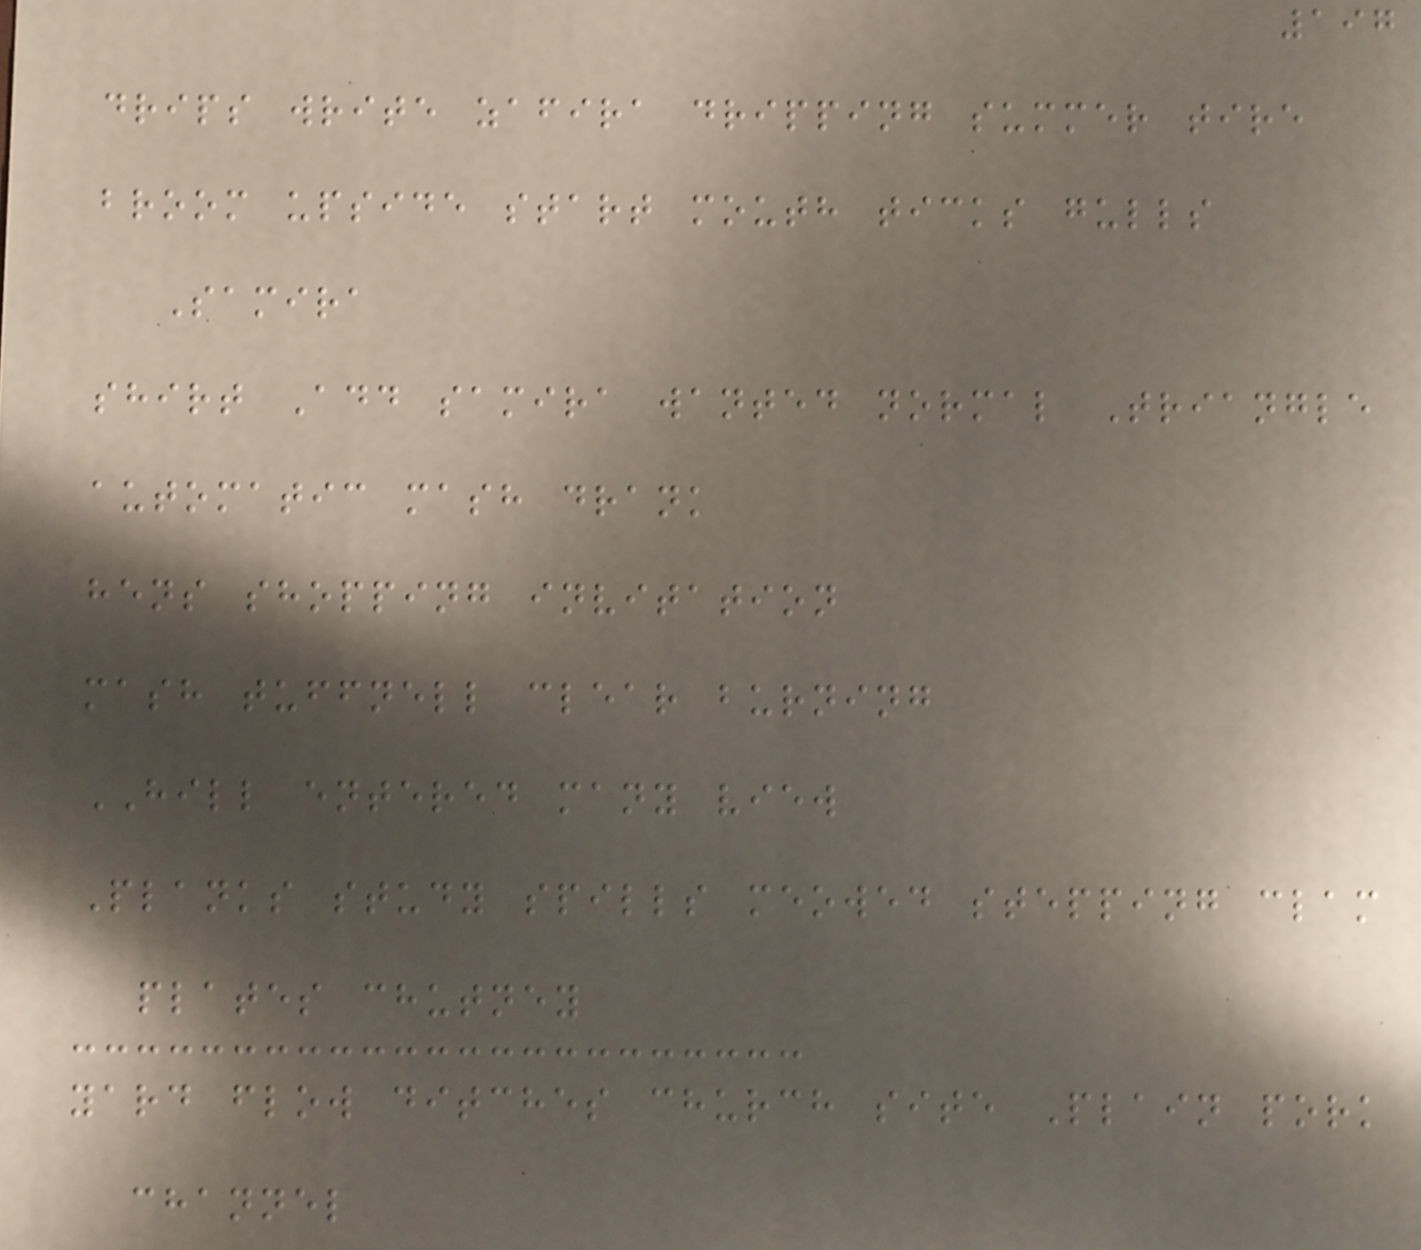197
drips write zafira dripping summer tire
broom upside start mouth ticks gulls
Samira
shirt Add samira wanted normal Triangle
automatic mash drank
hens shopping invitation
mash tuffnell clear burning
HILL entered many view
Planks study spills meowed stepping clam
plates chutney
yard flow ditches church site Plain pork
channel
